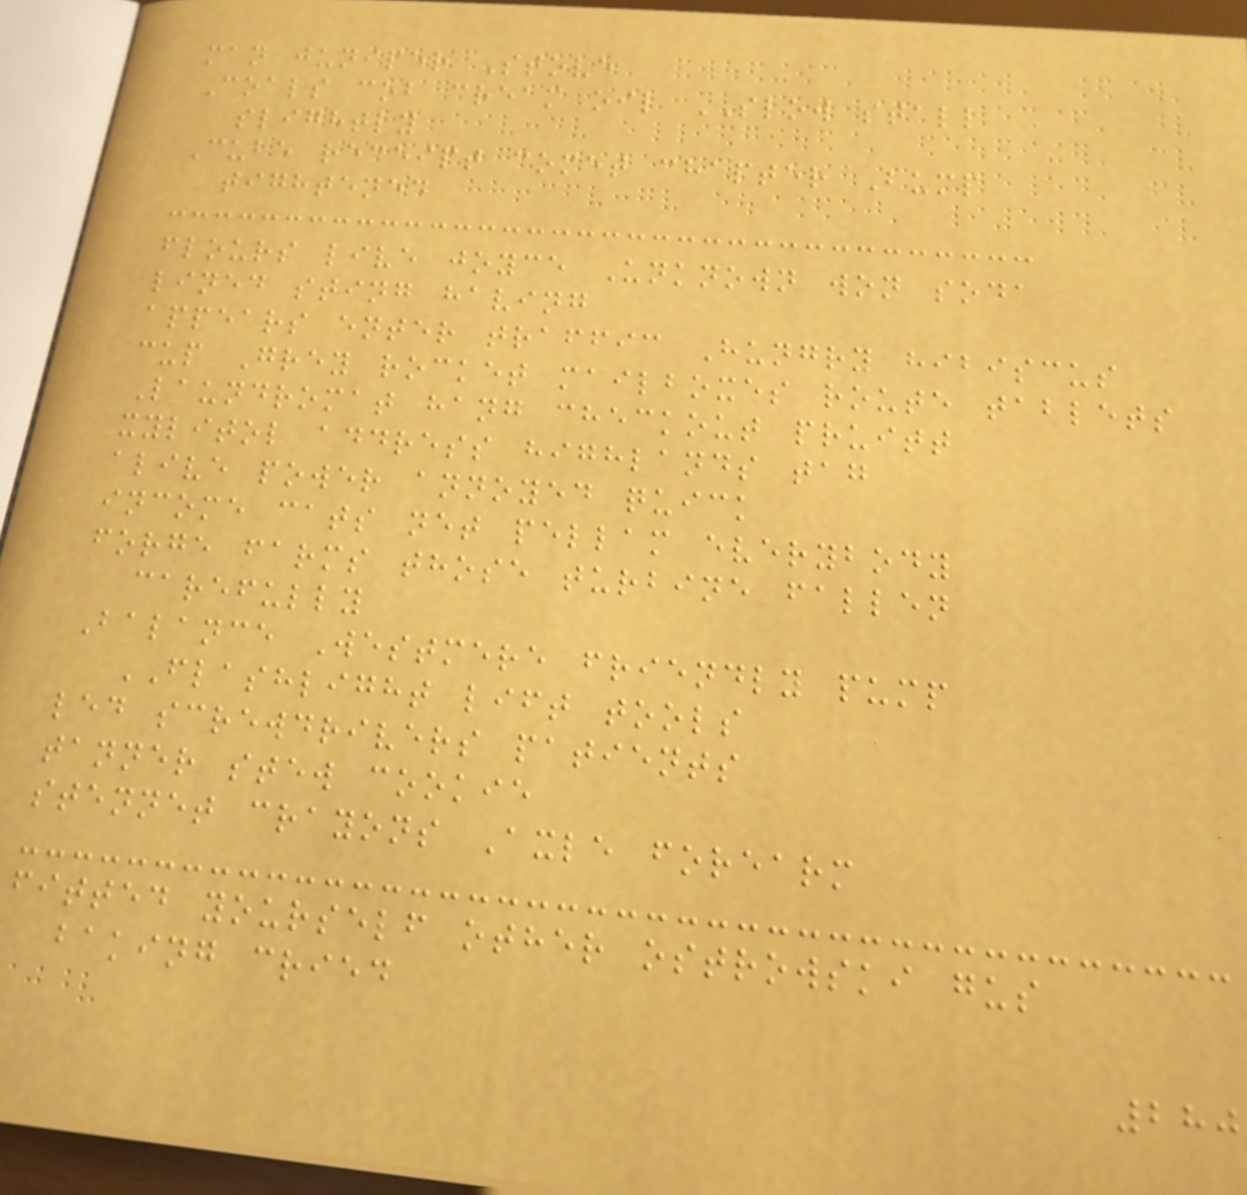man juniper Stove
Coals cob cream oil SLOW stall
slightly
Cube receipt comet chapter Bump
tightened
flours live joyce Unknown won soda
lined sting having
appears enter traffic Hungry hibiscus
cup Grey rocket mailboxes route tablets
Laundromat hang checkout pruitt
xylitol address highlands tag
alive power annoyed quick
income cats net pellam everybody
forge farms those turbine fallen
carefully
Balance Westmere friendly pump
FLASHLIGHT lift tools
led screwdrivers patients
tanner stew cookie
stennet crayons Axle forearm
fitted yourself other ostrowski gus
baking cried
280
